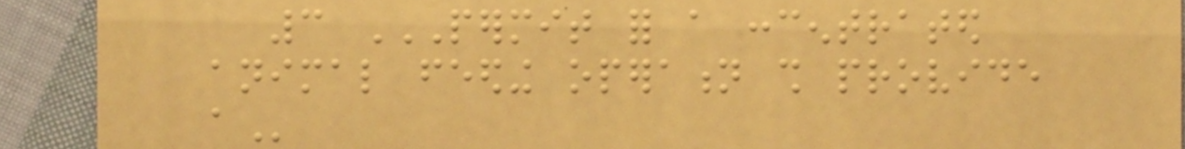3 PERMIT FOR A CONCENTRATED
ANIMAL FEEDING OPERATION SHALL PROVIDE
A
